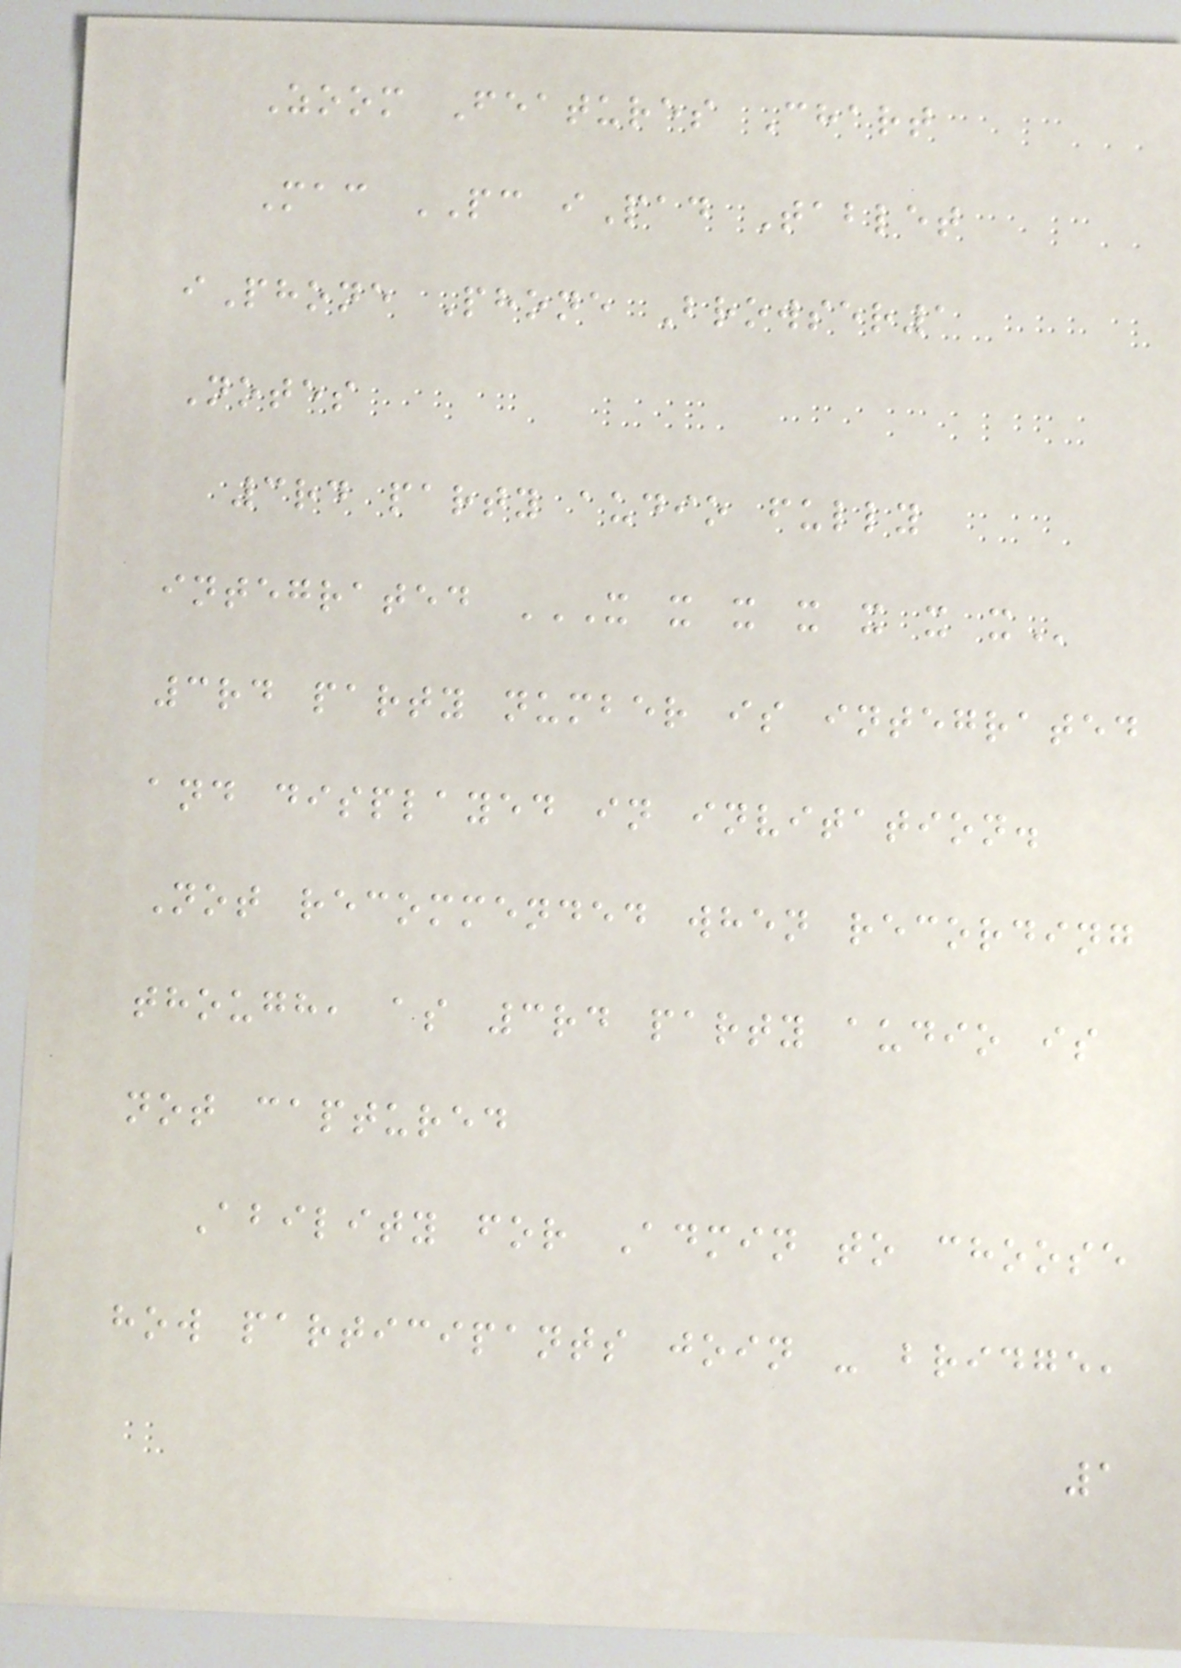Zoom Features Chart
Mac PC iPad Tablet
iPhone Phone Browser1
Notes
3rd party audio fully
integrated X X X X X X X
3rd party number is integrated
and displayed in invitation.
Not recommended when recording
though, as 3rd party audio is
not captured
Ability for Admin to choose
how participants join - bridge,
1
